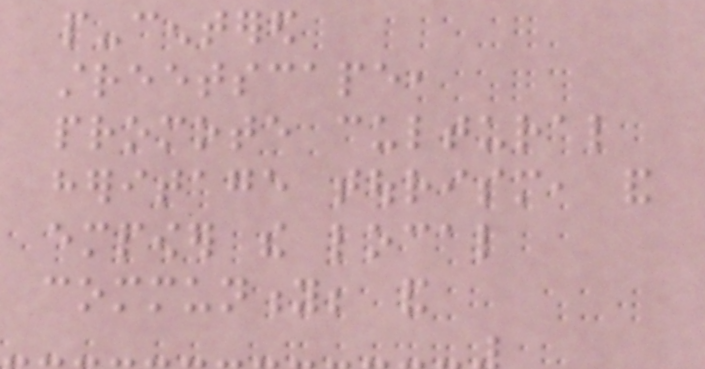people-centered
streetscape,
promote cultural
heritage tourism, and
empower the local
community; and
